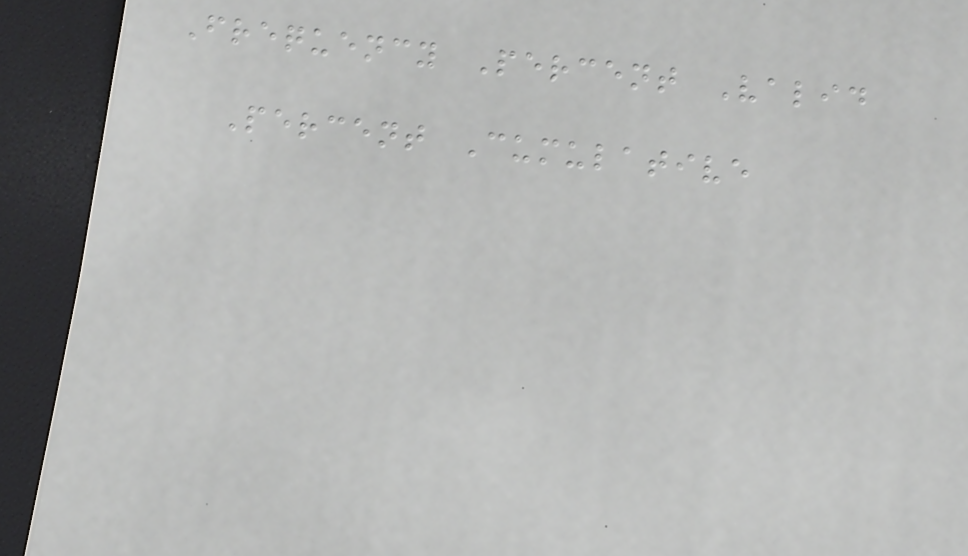Frequency Percent Valid
Percent Cumulative
